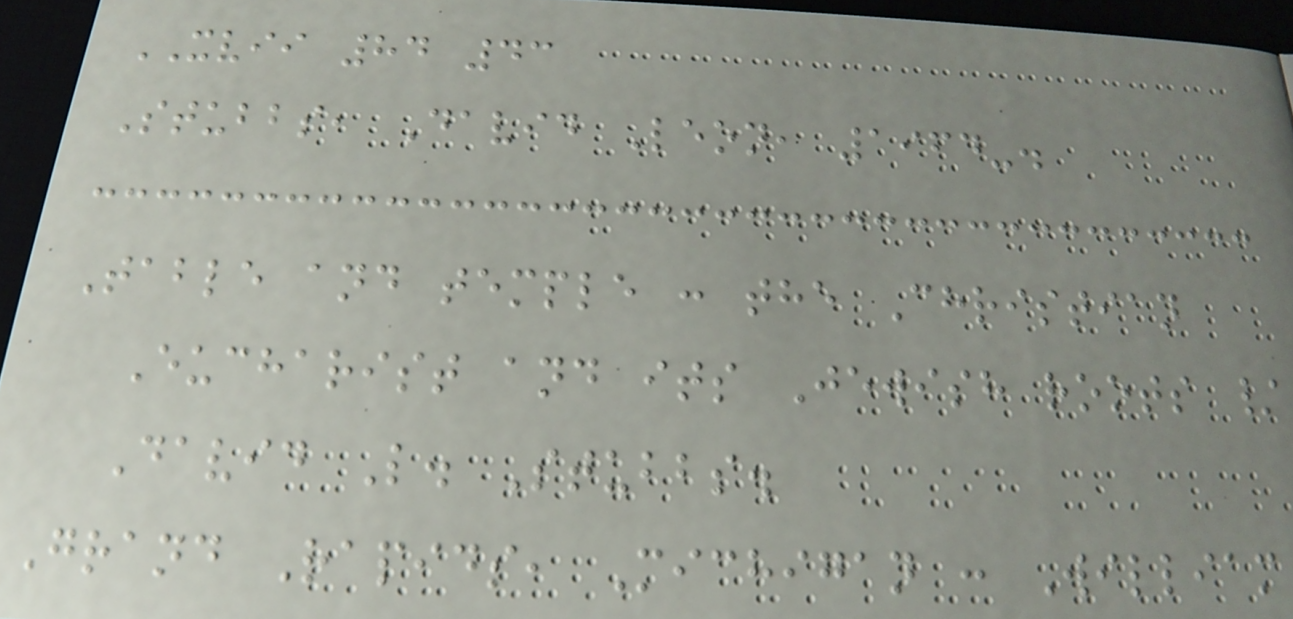XVII 84 43
Stubbs, David Leon, 1964-.
Table and temple : the Christian
Eucharist and its Jewish roots /
David L. Stubbs.
Grand Rapids, Michigan : William
